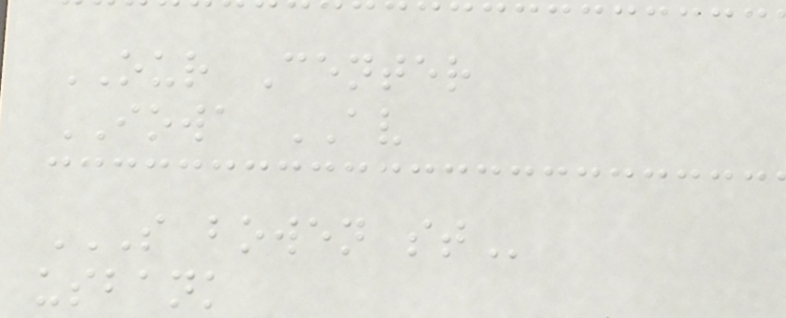OUR Center
IOWA AV
S BOWEN ST
usbank
